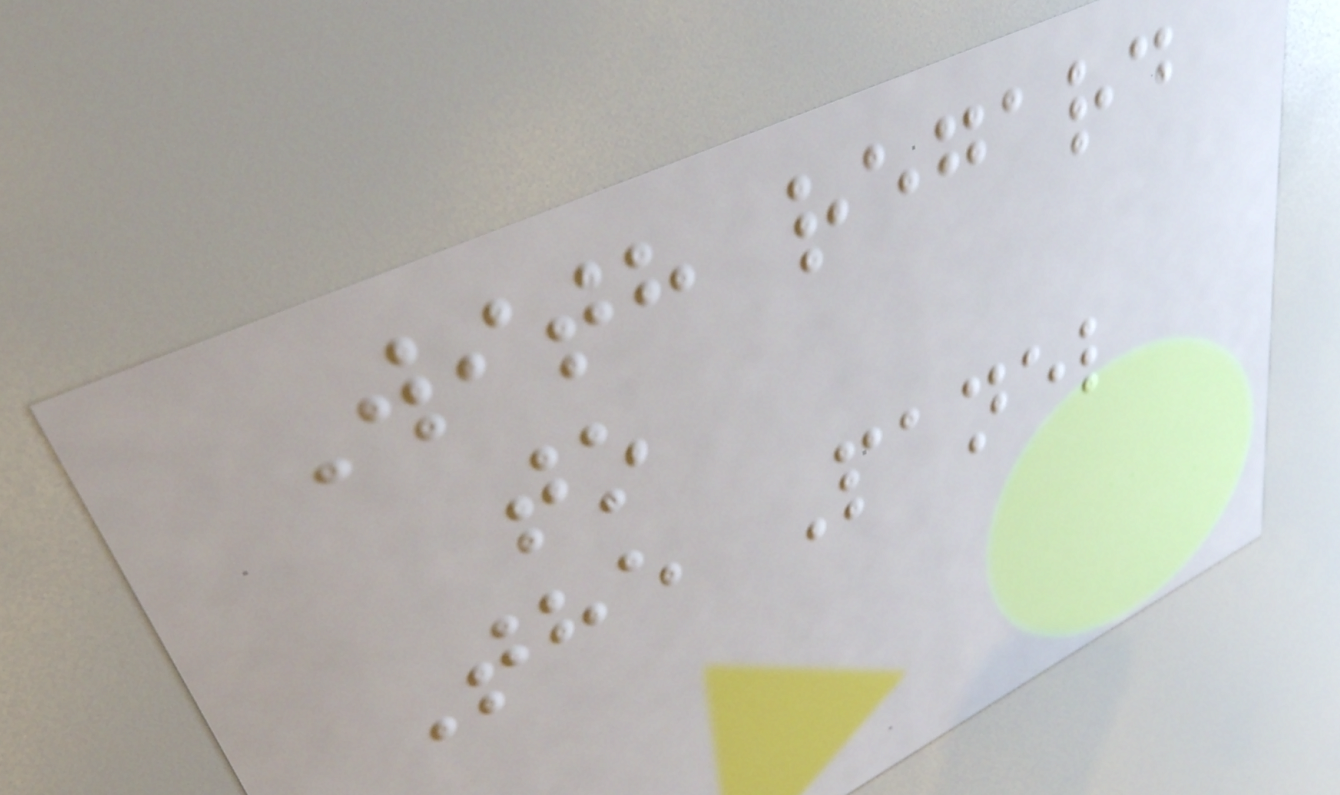With regard
to
The Panel
